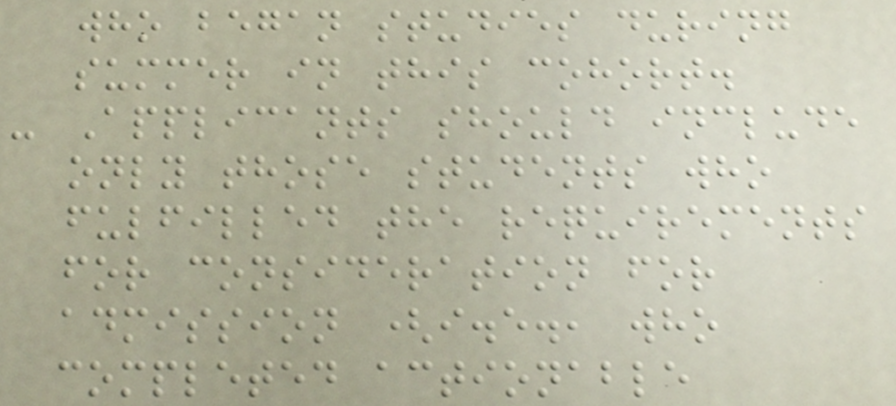who began studies during
summer in this cohort.
- Applicants should include
only those students who
fulfilled the requirements
for consideration for
admission (i.e., who
completed actionable
